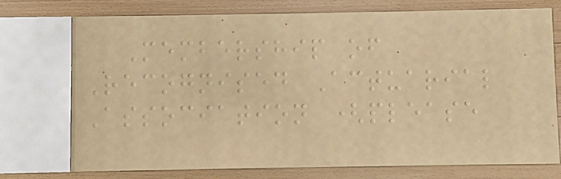Membership of
Recognised Actuarial
Association (please
